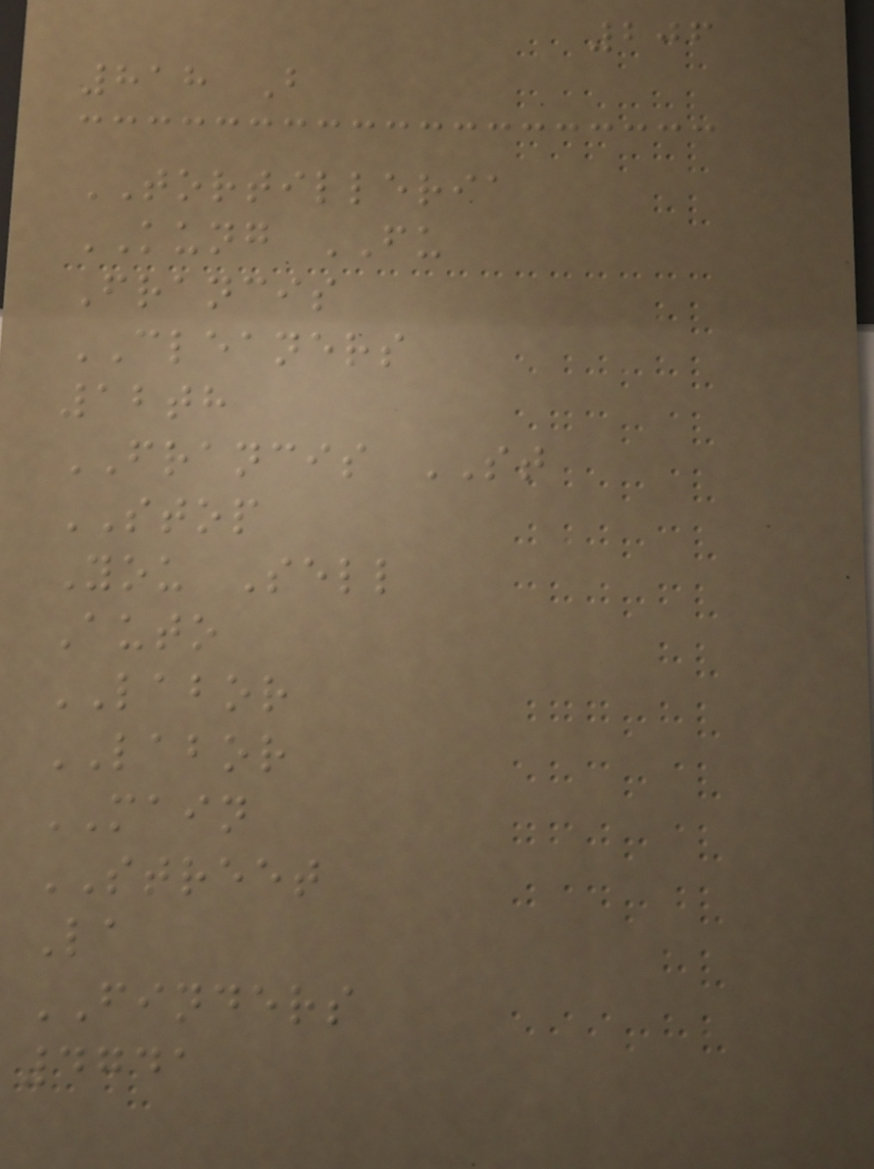206
818 B
TORTILLERIA
KUNG FU
Francis
CLEANERS
12th
FRANCIS ST
STOP
You Sell
Auto
LABOR
LABOR
MAIN
STREET
La
FINDERS
4741
